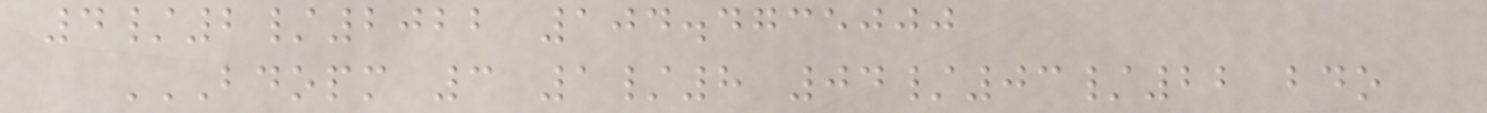4/2/2022 104.4735000
BDOPM 3 1/8 04/03/22 BDO
